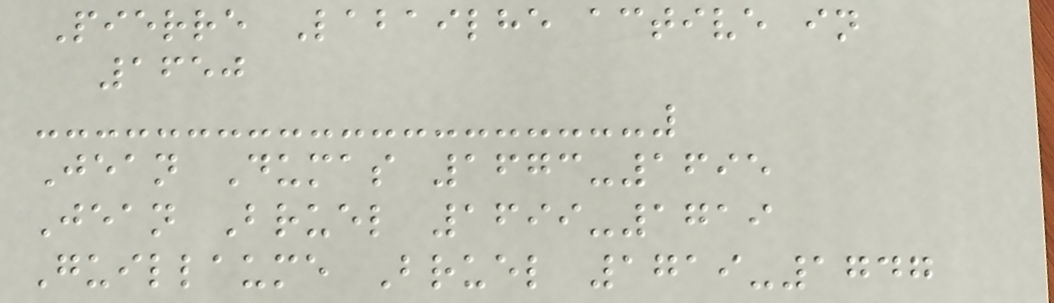Pierre Labailhe active in
1650
Jean Dumas 1673-1695
Jean Bruel 1699-1719
Guillaume Bruel 1719-1747
